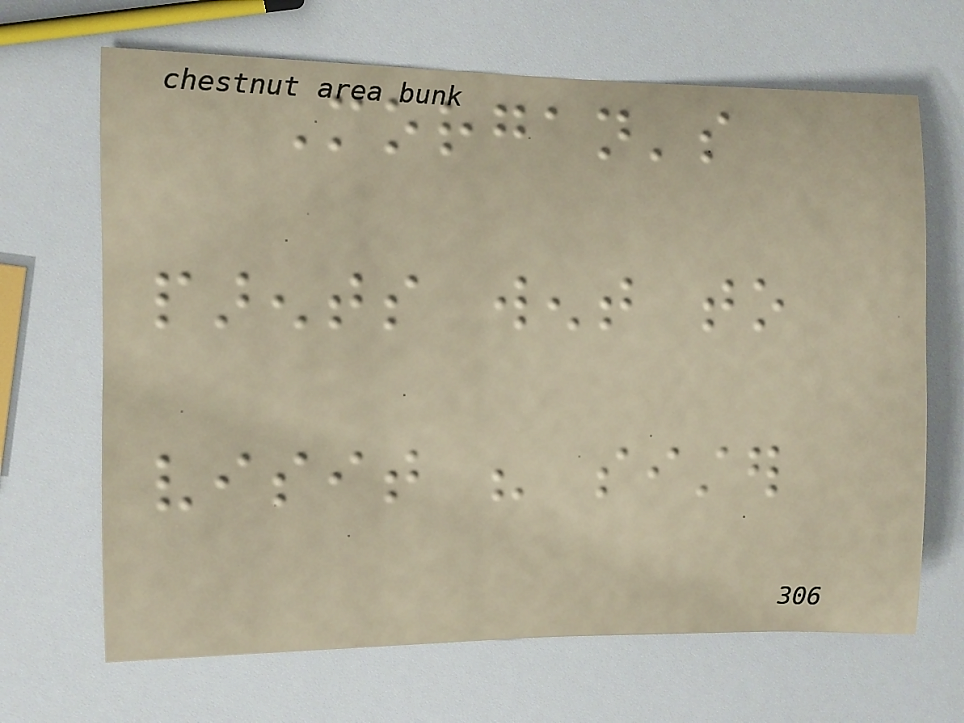Morgan's
parents went to
visit his sister
